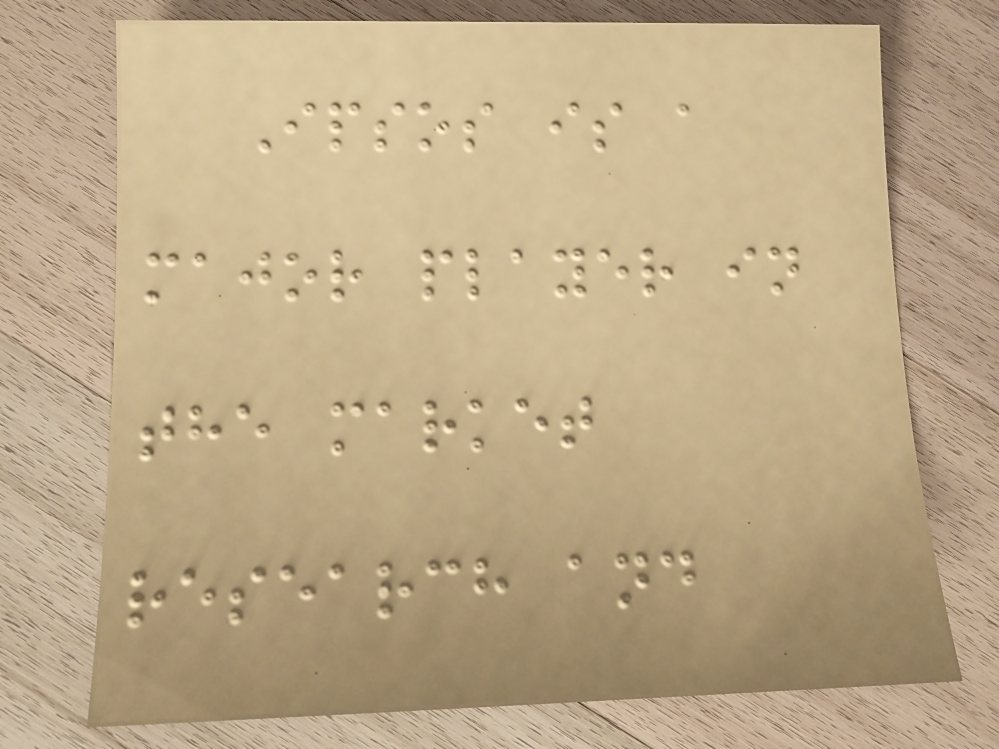Ipsos is a
major player in
the market
research and
